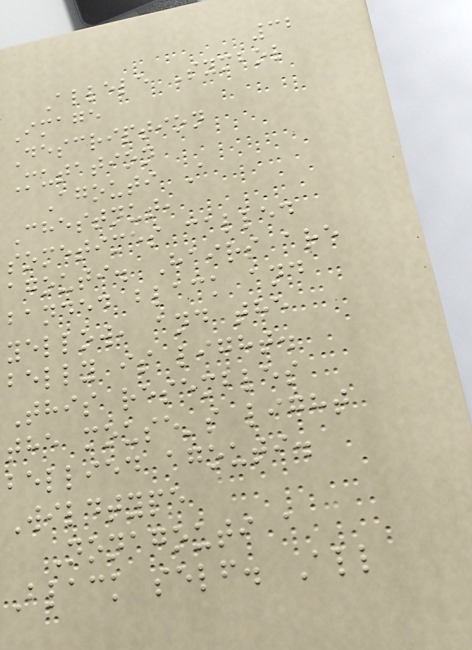32
Allele Symbol
Image
Description
Mutation
Agouti A
Chestnut,
sometimes called
agouti. Hairs are
banded black and
yellow, and the
belly is light.
This resembles
the mouse's light
bellied agouti.
Wildtype
Nonagouti a
Black self. All
